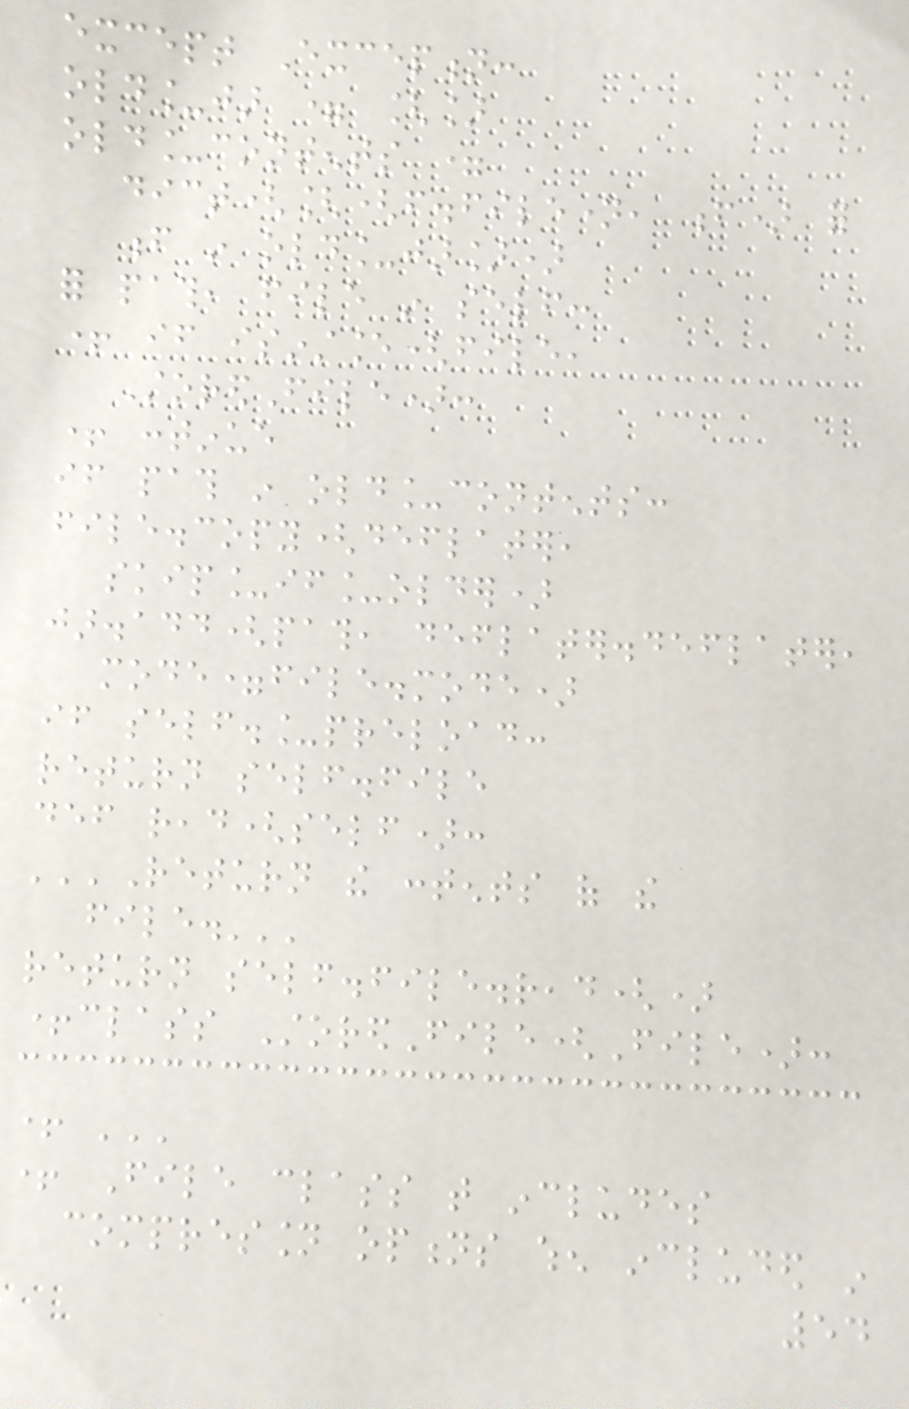except Exception:
old_jar = []
old_contents =
dict([(f.filename, f) for
f in old_jar])
for path, file in self:
+ if isinstance(file,
StoredFile):
+ continue
if path in old_contents:
file.copy(deflater,
skip_if_older)
jar.add(path, deflater.deflater,
mode=file.mode)
if self._preload:
return self.file
def read(self):
'''Return the contents of the
file.'''
return self.file.read()
+class StoredFile(File):
+ '''
+ File class that includes
compression options when included in
54
